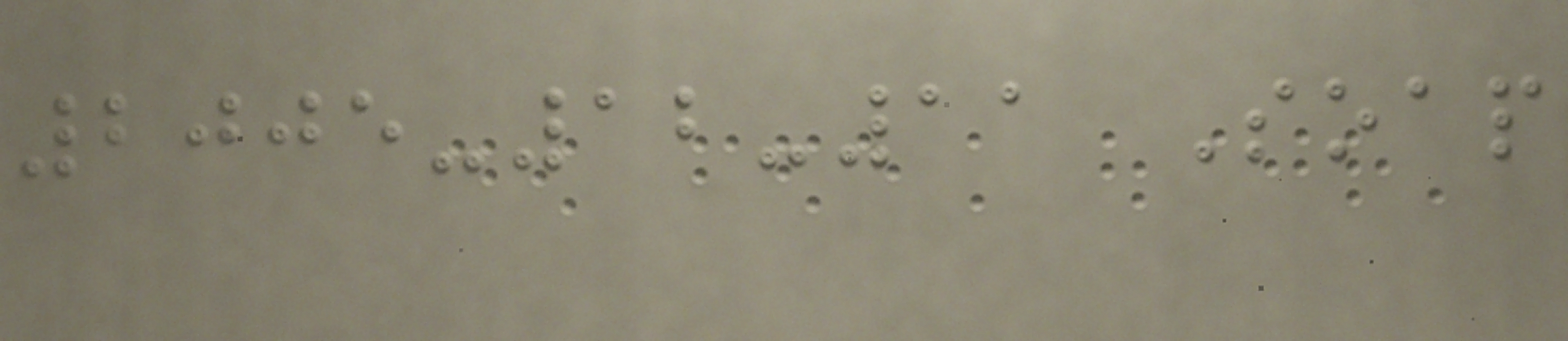2005-12-11 Soap
